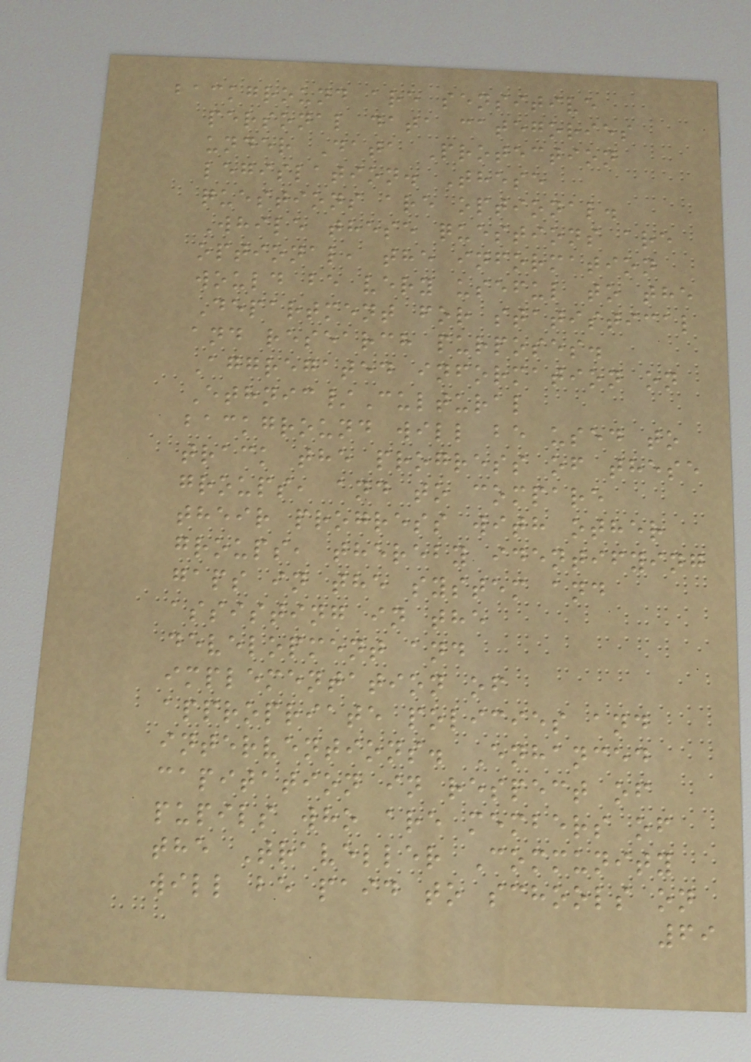background are sensitive
personal data categories
under Data Protection
legislation. These
questions are optional.
While these questions are
optional, the information
would be very useful to the
Department for statistical
and research purposes.
Aggregated information on
Ethnic/Cultural
background will be used to
track the progress of these
groups, and to compare
their progress with other
groups, thereby identifying
gaps in the system and
assisting in the
development and
implementation of
appropriate policies and
interventions. Enhanced
capitation in respect of
pupils who are members of
the Traveller Community
will be paid to schools on
69
